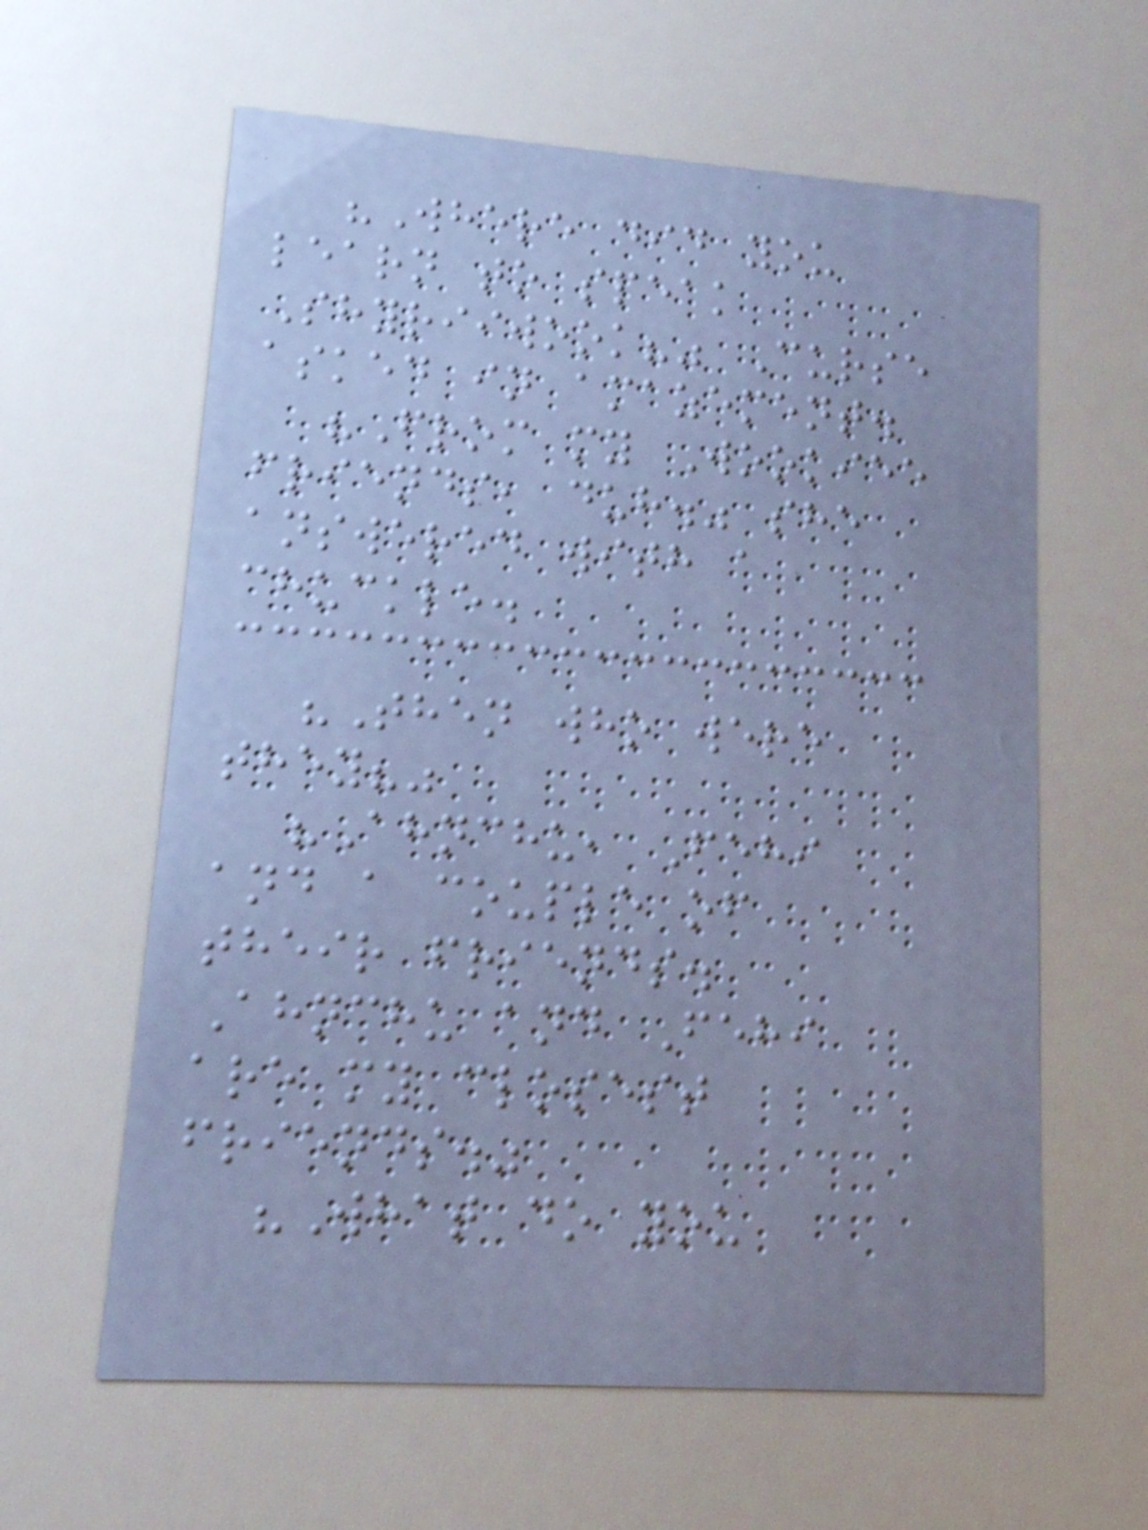"Where did you
learn to speak
Shyriiwook?" Curse
asked in amazement.
"From my Wookiee
friends, duh." she
answered with a
chuckle.
"Then who were
they?"
"Ahnchu, Fehi
and a couple of
their friends.
Ahnchu and Fehi
are my closest
friends."
"What do you
